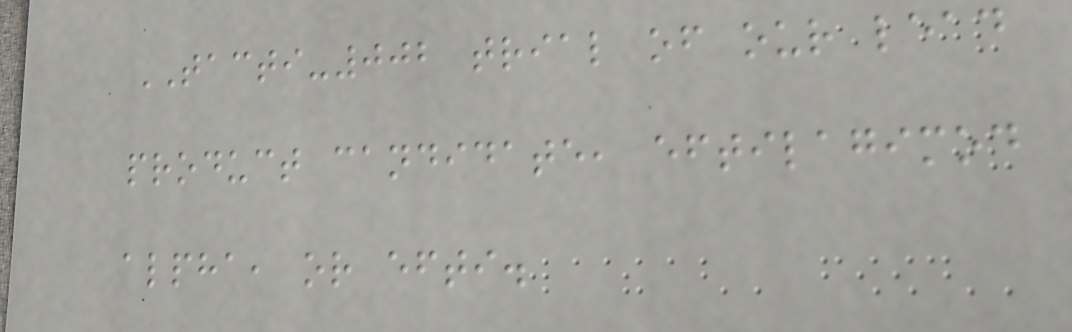TACTI-002 trial of our lead
product candidate, eftilagimod
alpha, or efti.
